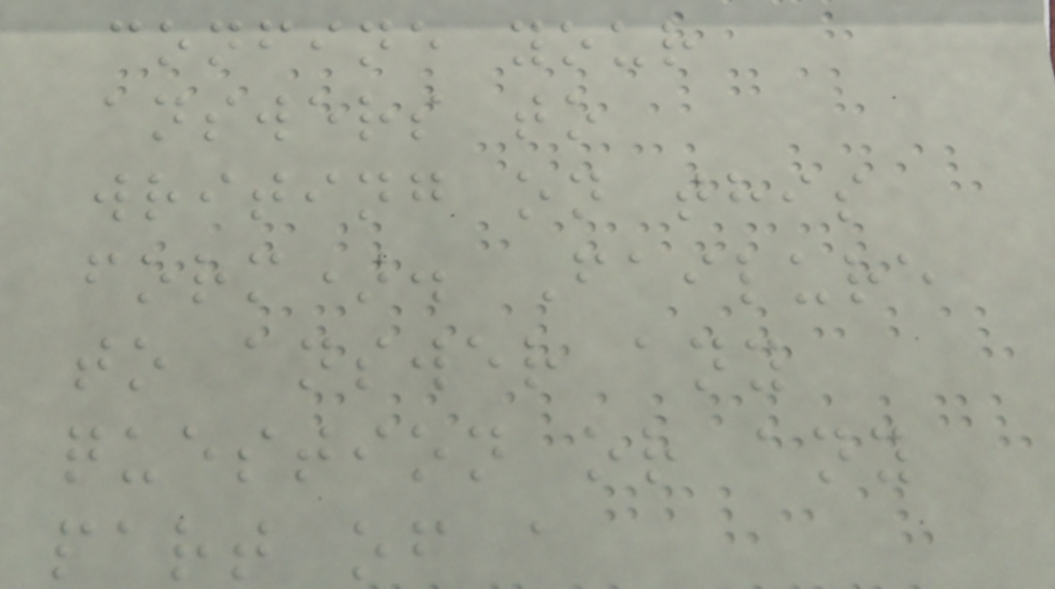confine your
answers to
writing on this
form). Failure
to answer any
question or any
part of a
